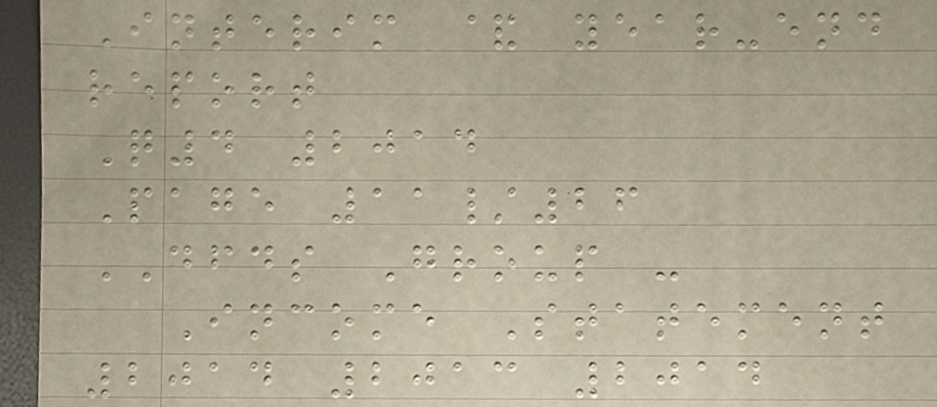Interim & year-end
report
Q4 2014
Page 11/26
DFDS Group -
Income Statement
2014 2013 2014
